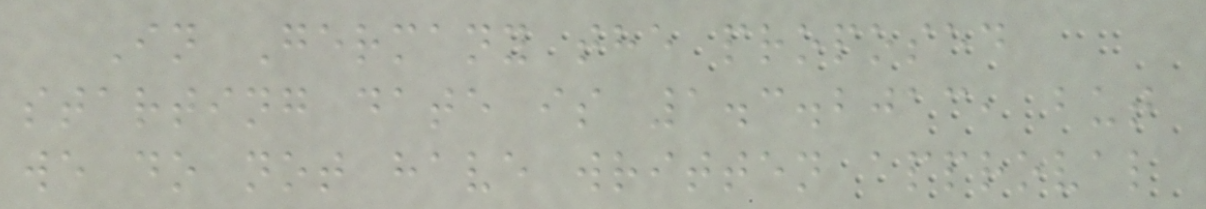In Germany the proposed
starting date is 1.3.2013, but
we do not have written approval
